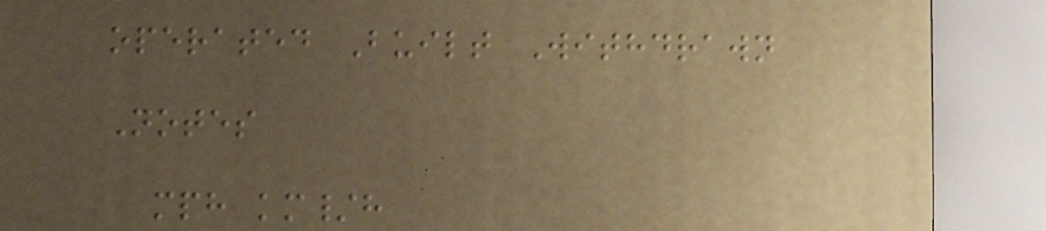operated Built Withdrawn
Notes
mph km/h
